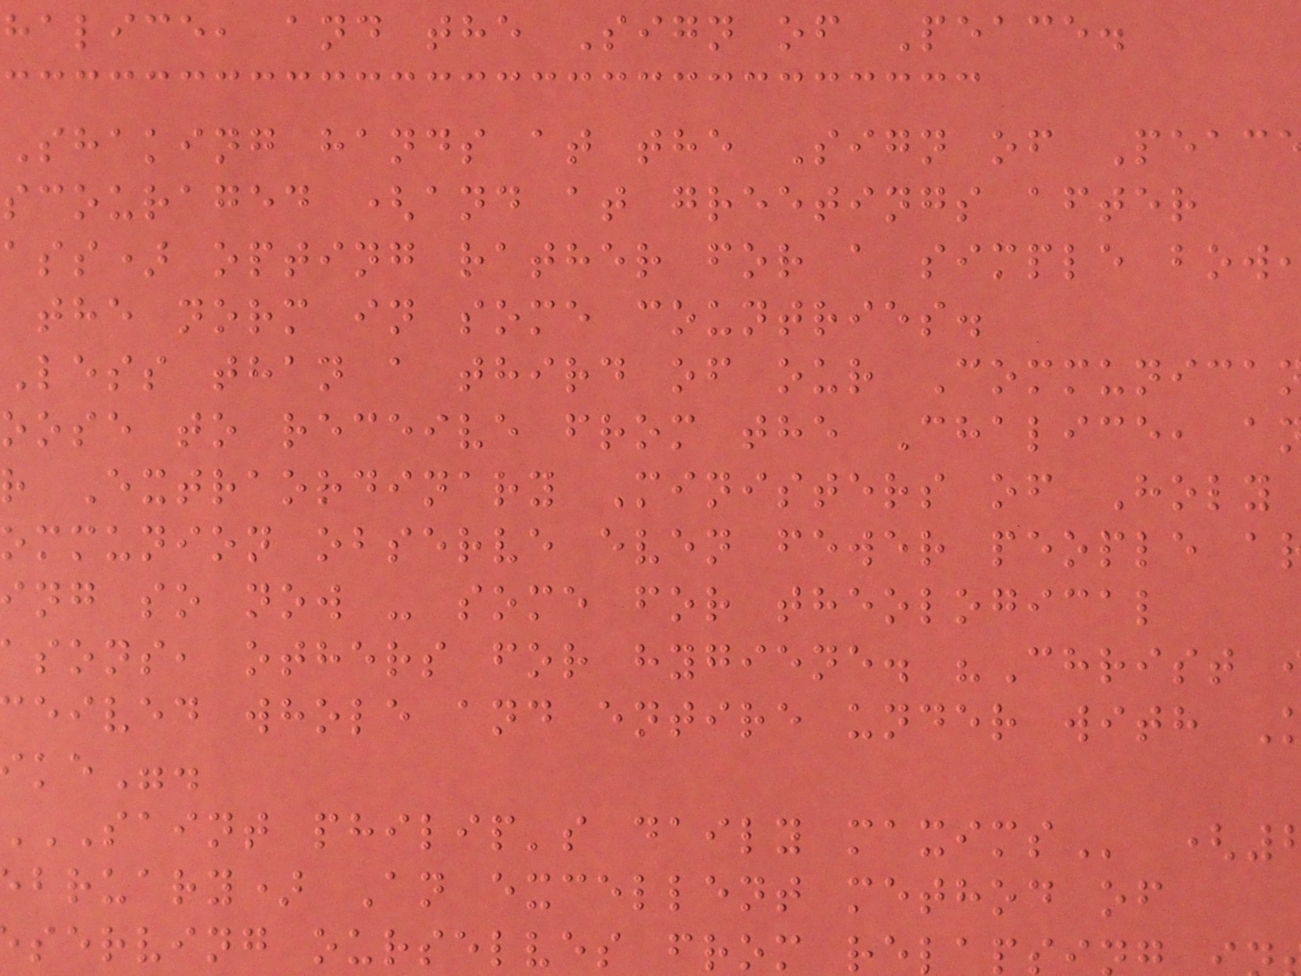halice, and the Sign of Peace.
Shaking hands at the Sign of Peac
scouraged (and at greetings after
ass) opting rather for a simple bow
the norm in some countries.
Less than a third of our Communica
oose to receive from the Chalice, a
r Extraordinary Ministers of Holy
ommunion observe even fewer people a
ng so now - some for theological
sons, others for hygiene. "Christ
eived whole and entire under with
ke".
SAINT philip's daily
bruary) An excellent method of
serving ourselves from relap
